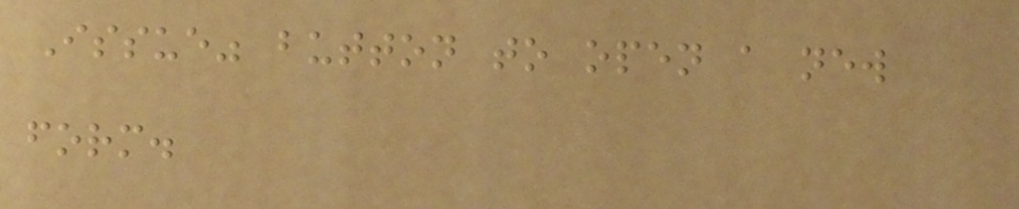Issue" button to open a new
form.
